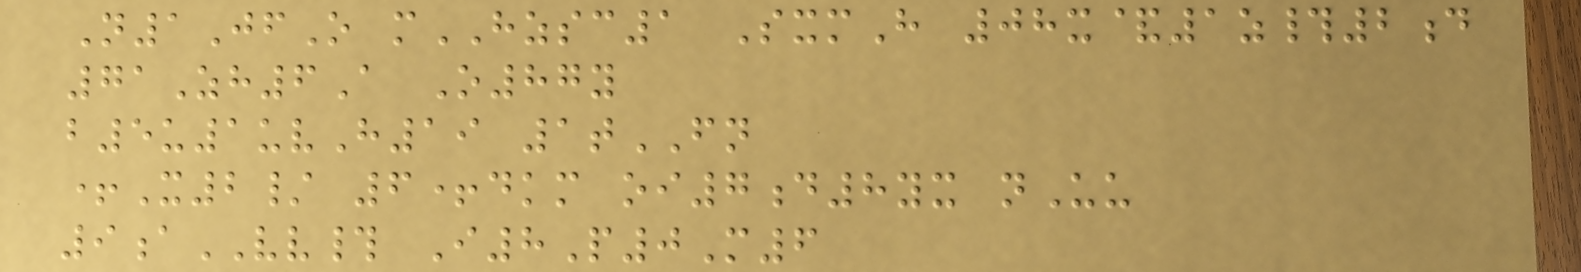N1JfO mHZSC1 SxmH 08x&1z#2d
71Zh6A O87y
b5u1uvH19 1tFN
+X2/ 6+dkm oi7d8yx nUu
9aVV# I8P0M6
